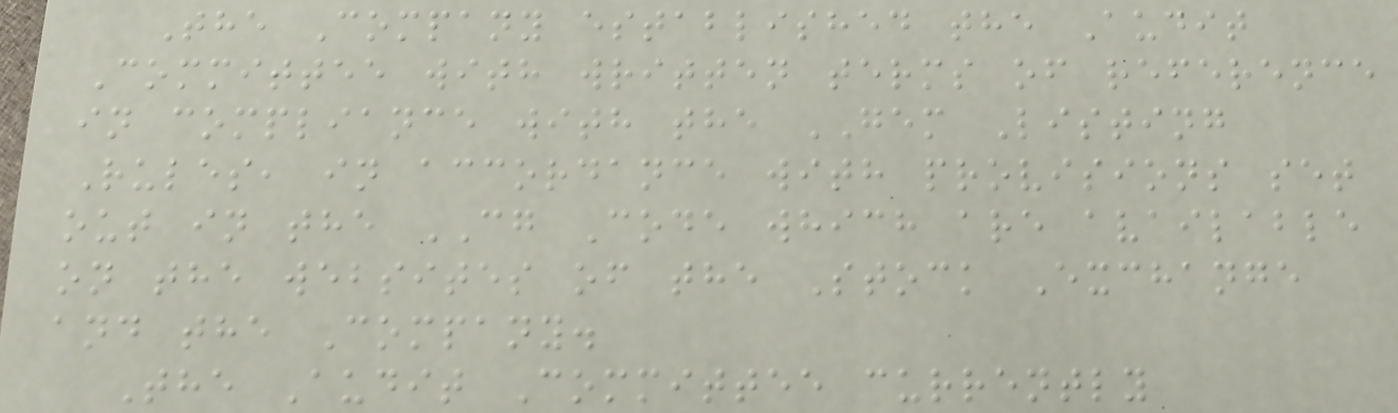The Company established the Audit
Committee with written terms of reference
in compliance with the GEM Listing
Rules, in accordance with provisions set
out in the CG Code which are available
on the websites of the Stock Exchange
and the Company.
The Audit Committee currently
